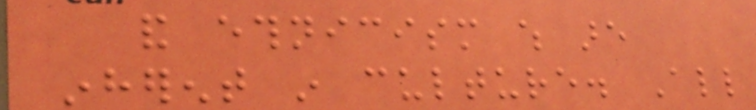and ethnicism which are
inherent in culture. All
